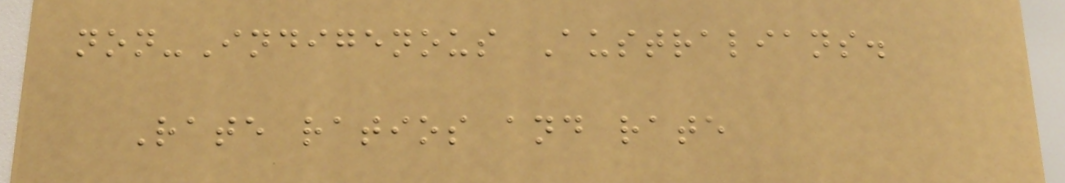non-Indigenous Australians.
Rate ratios and rate
